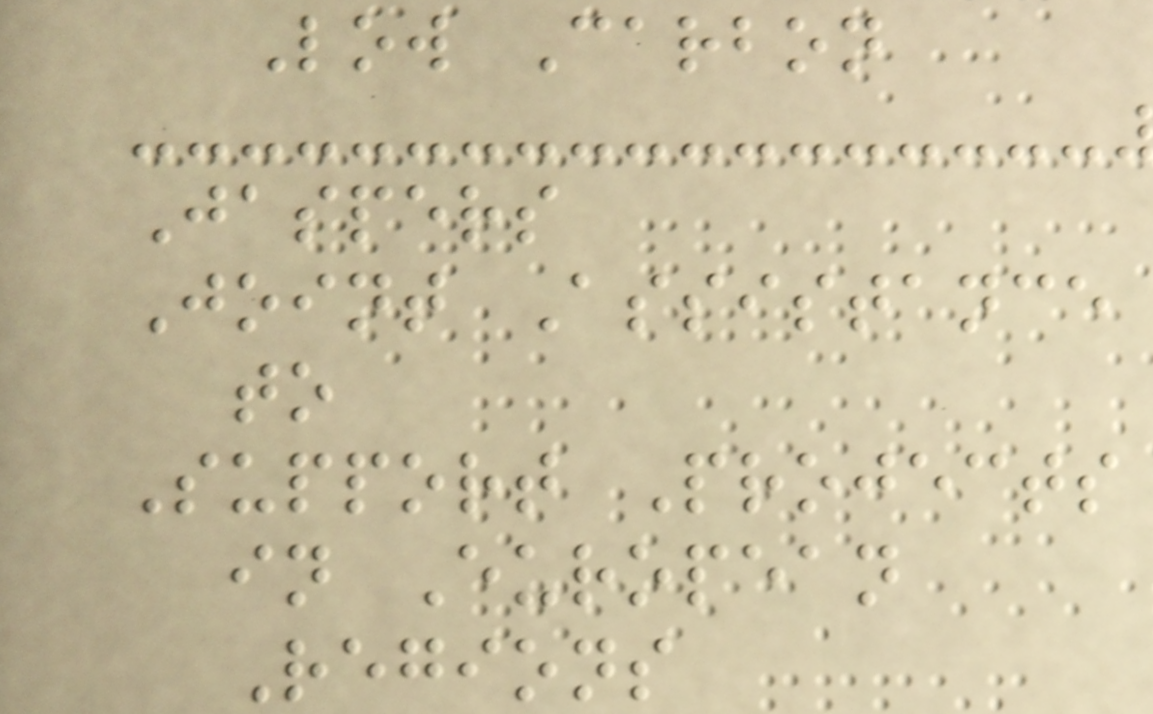Low Carbon
Jaspers
Joint Assistance
to
Support Projects
in European
Regions
